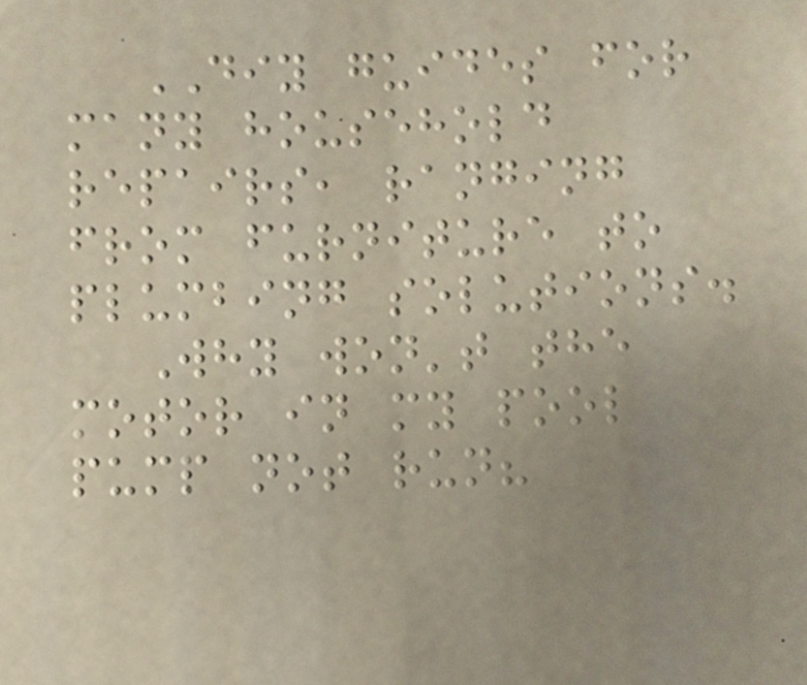DIY guides for
many household
repairs, ranging
from furniture to
plumbing solutions.
Why won't the
motor in my pool
pump not run?
